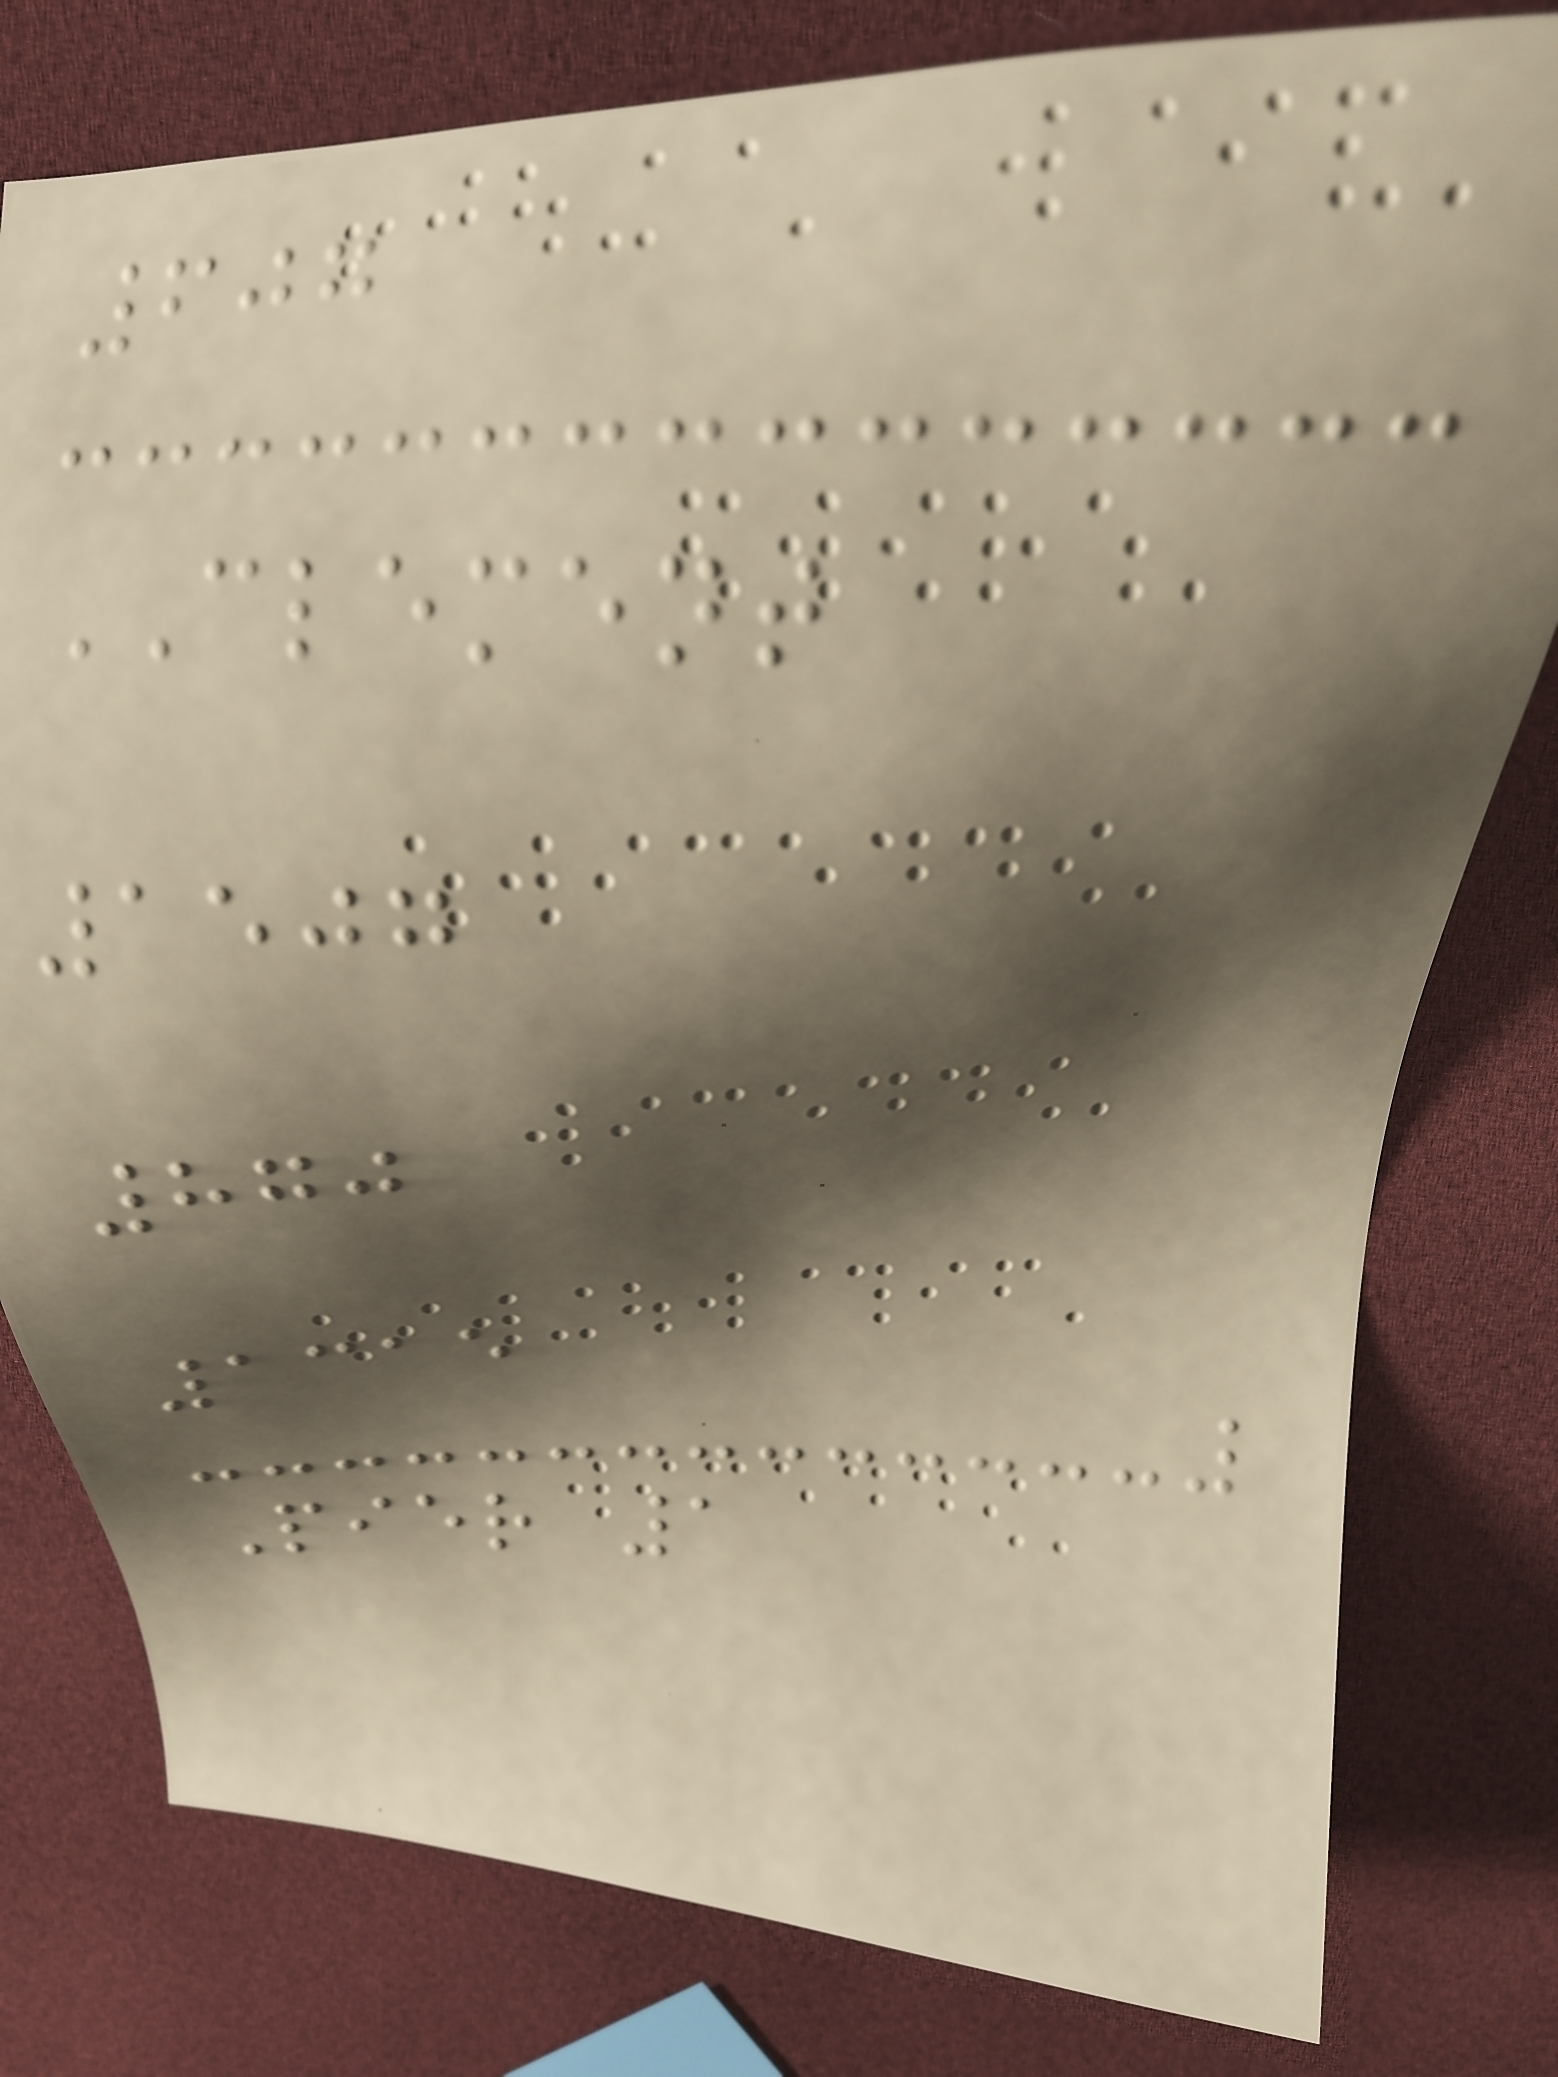607
CLEMENT
1507
870
1315
Pier 1
